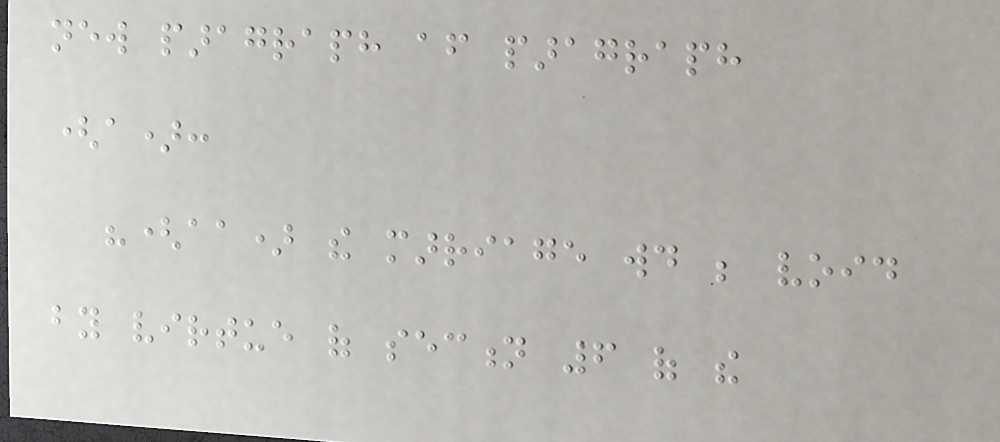new paragraph after paragraph
(a):
"(aa) the marriage would be void
by virtue of section 6 of the
